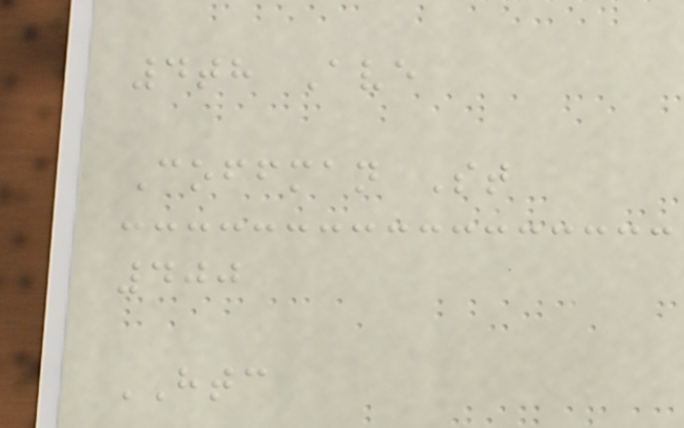4th Ave
Coffman St
400
HTC
